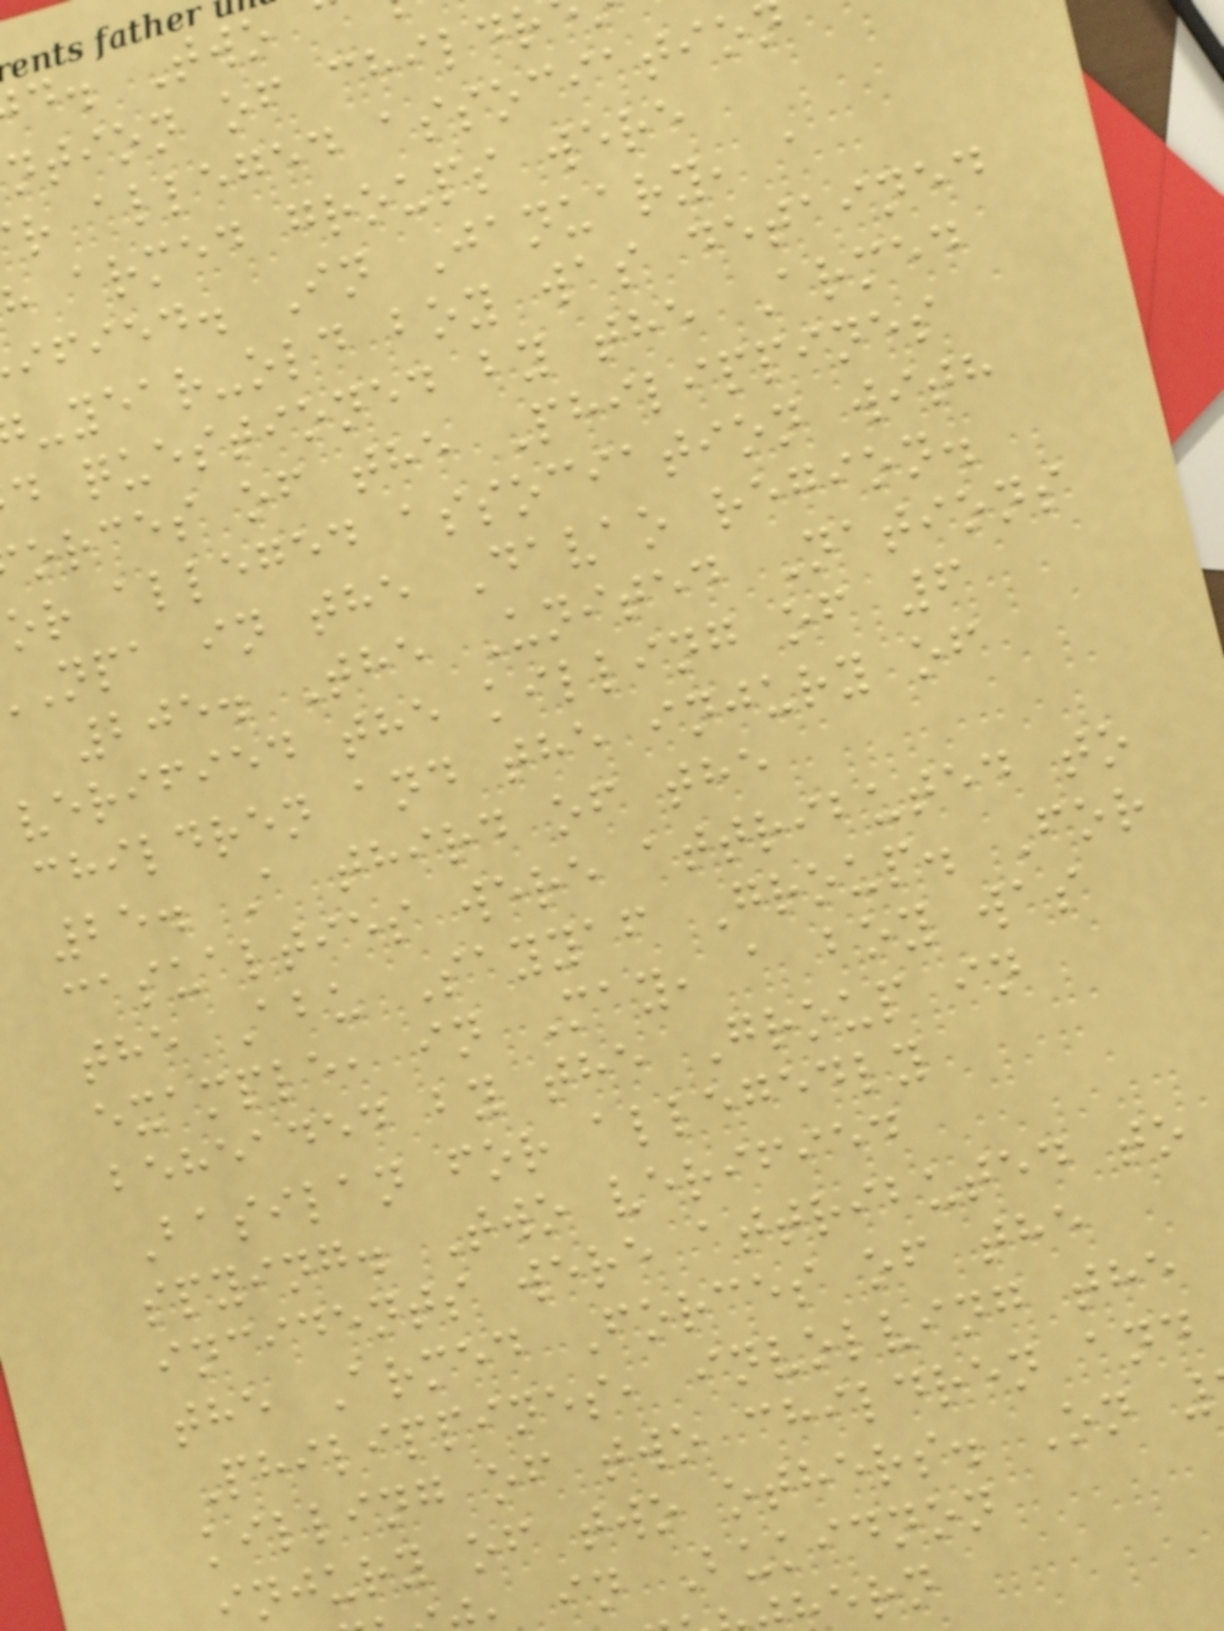d. Two
ntion of childr
r alleged associatio
armed groups were
ified. In January, a
-year-old boy was detained
d questioned by the Armed
orces of the Philippines
or alleged association with
npa in the Davao region.
205. The United Nations
verified the killing of 6
children and the injury of
25. A third of the
casualties were attributed to
the Abu Sayyaf Group. For
example, in May, a boy was
beheaded by the Group in
Basilan for allegedly
spying. Two verified
incidents were attributed to
the Armed Forces of the
Philippines, involving the
killing of two children and
injury of two others. On
in Bukidnon
